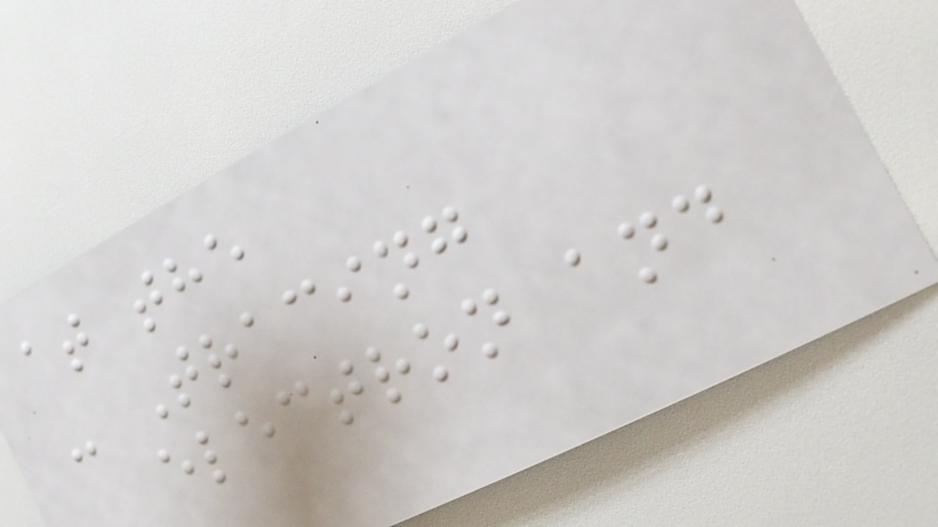at the
- Tracing
electron and
